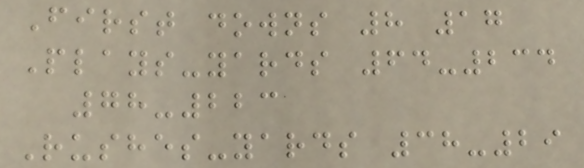First downs 8 17
Plays-yards 64-234
78-223
Rushes-yards 38-29
